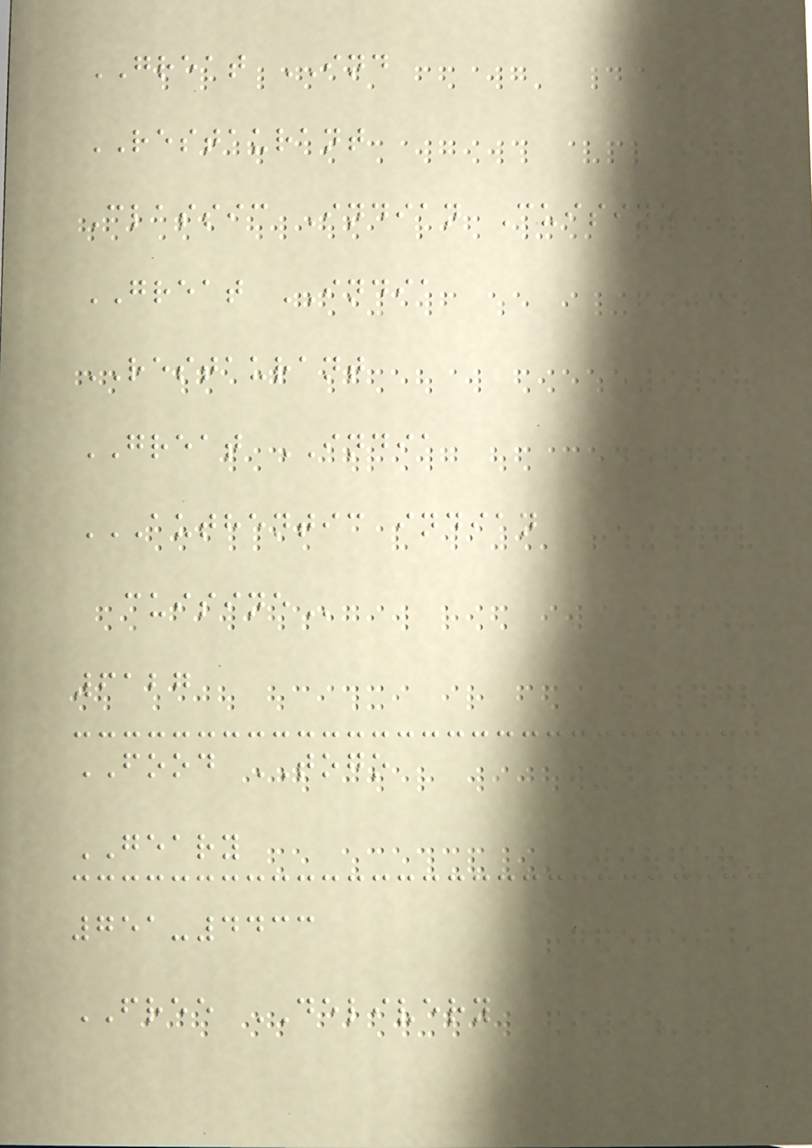GREAT IND
RESTAURANT
Classic Indian Cuisine
GREAT INDIA
RESTAURANT
GREAT INDIA
AUTHENTIC INDIAN
CUISINE
6127
FOOD TOGO
GEARY
751-4433
FREE DELIVERY
